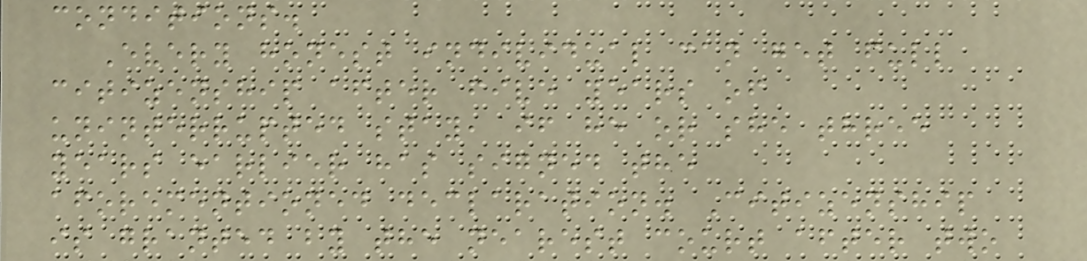conditions.
Every honest individual can get full
citizenship after five years of
uninterrupted stay, if he or she three
years earlier has signed the
aforementioned declaration. Citizenship
is granted by the nearest court after two
